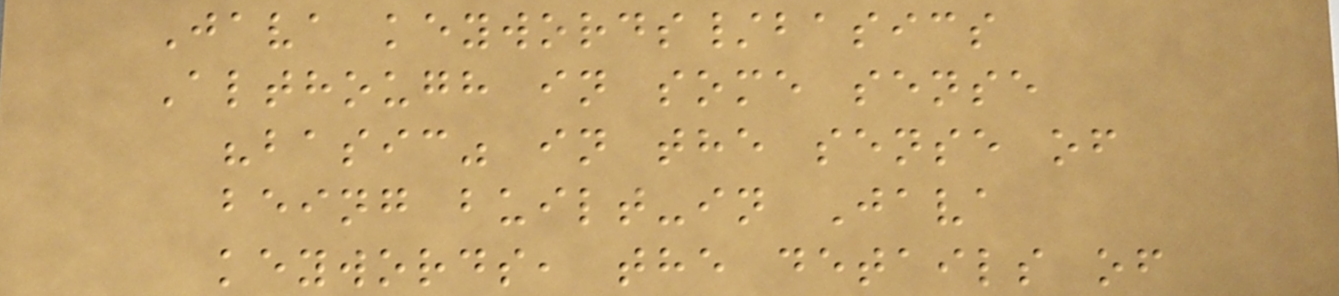Java keywords/basics
Although in some sense
"basic" in the sense of
being built-in Java
keywords, the details of
